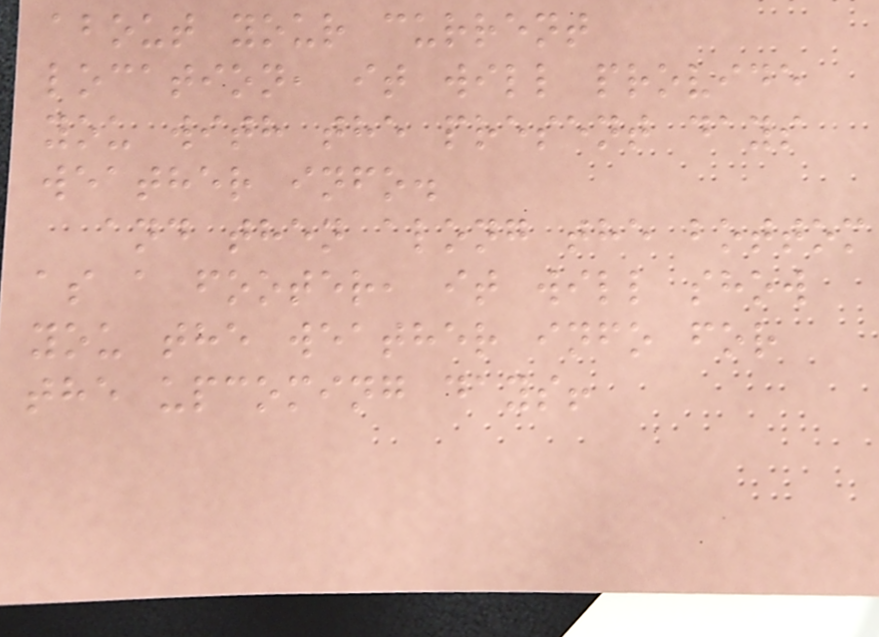about your current
location, it will provide
you with the present days
weather info.
and then along the bottom
as a footer, it will show
you the weather info for
the upcoming days!
